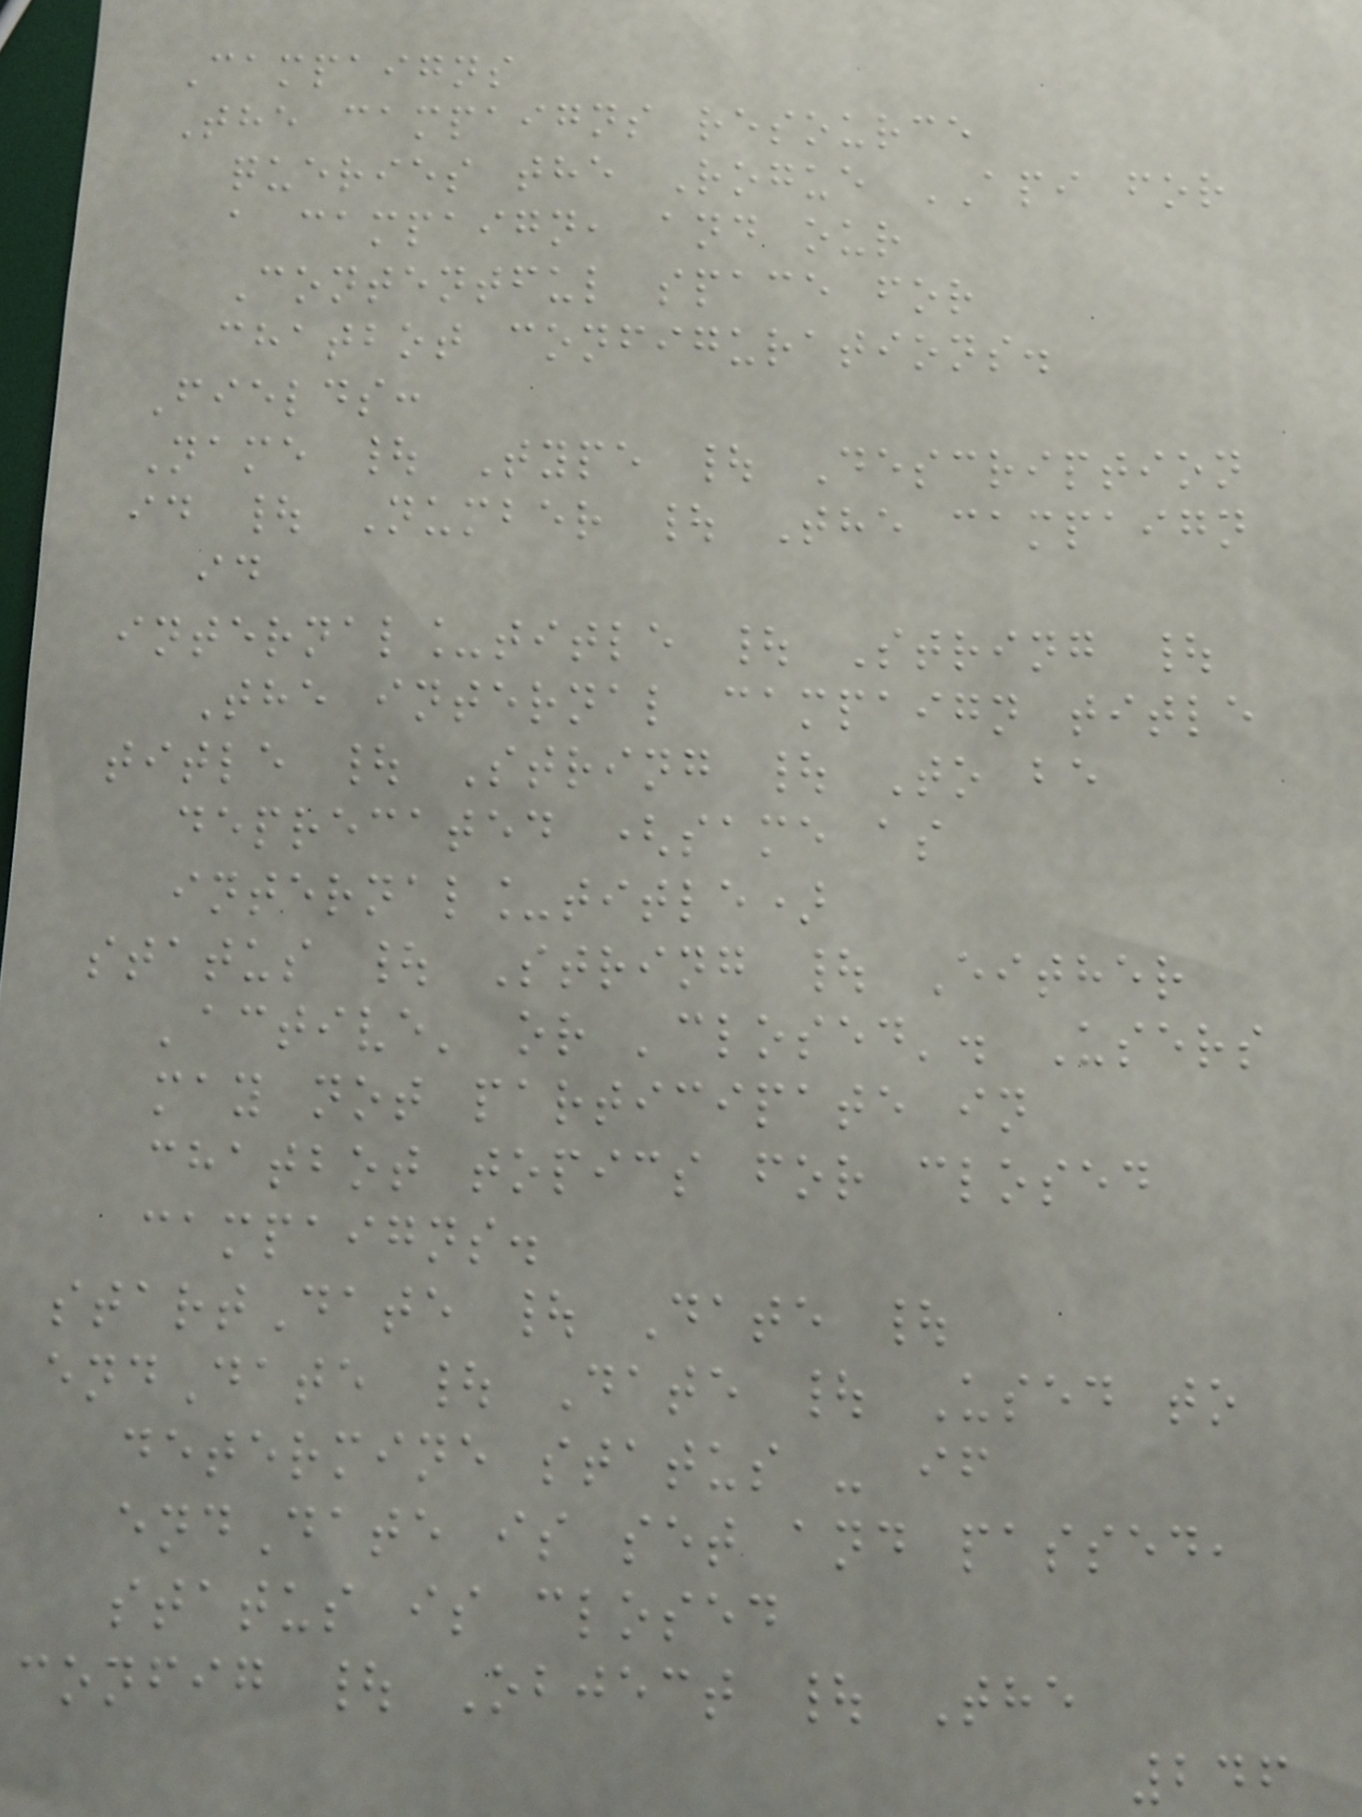Campaigns
The campaigns resource
queries the Rogue API for
a campaign, and our
Contentful space for
chatbot configurations.
Fields:
Name | Type | Description
id | Number | The campaign
id
internal_title | String |
The internal campaign title
title | String | To be
deprecated (same as
internal_title)
status | String | Either
'active' or 'closed'. Users
may not participate in
chatbot topics for closed
campaigns.
startDate | Date |
endDate | Date | Used to
determine status - if
endDate is set and passed,
status is closed
config | Object | The
246
